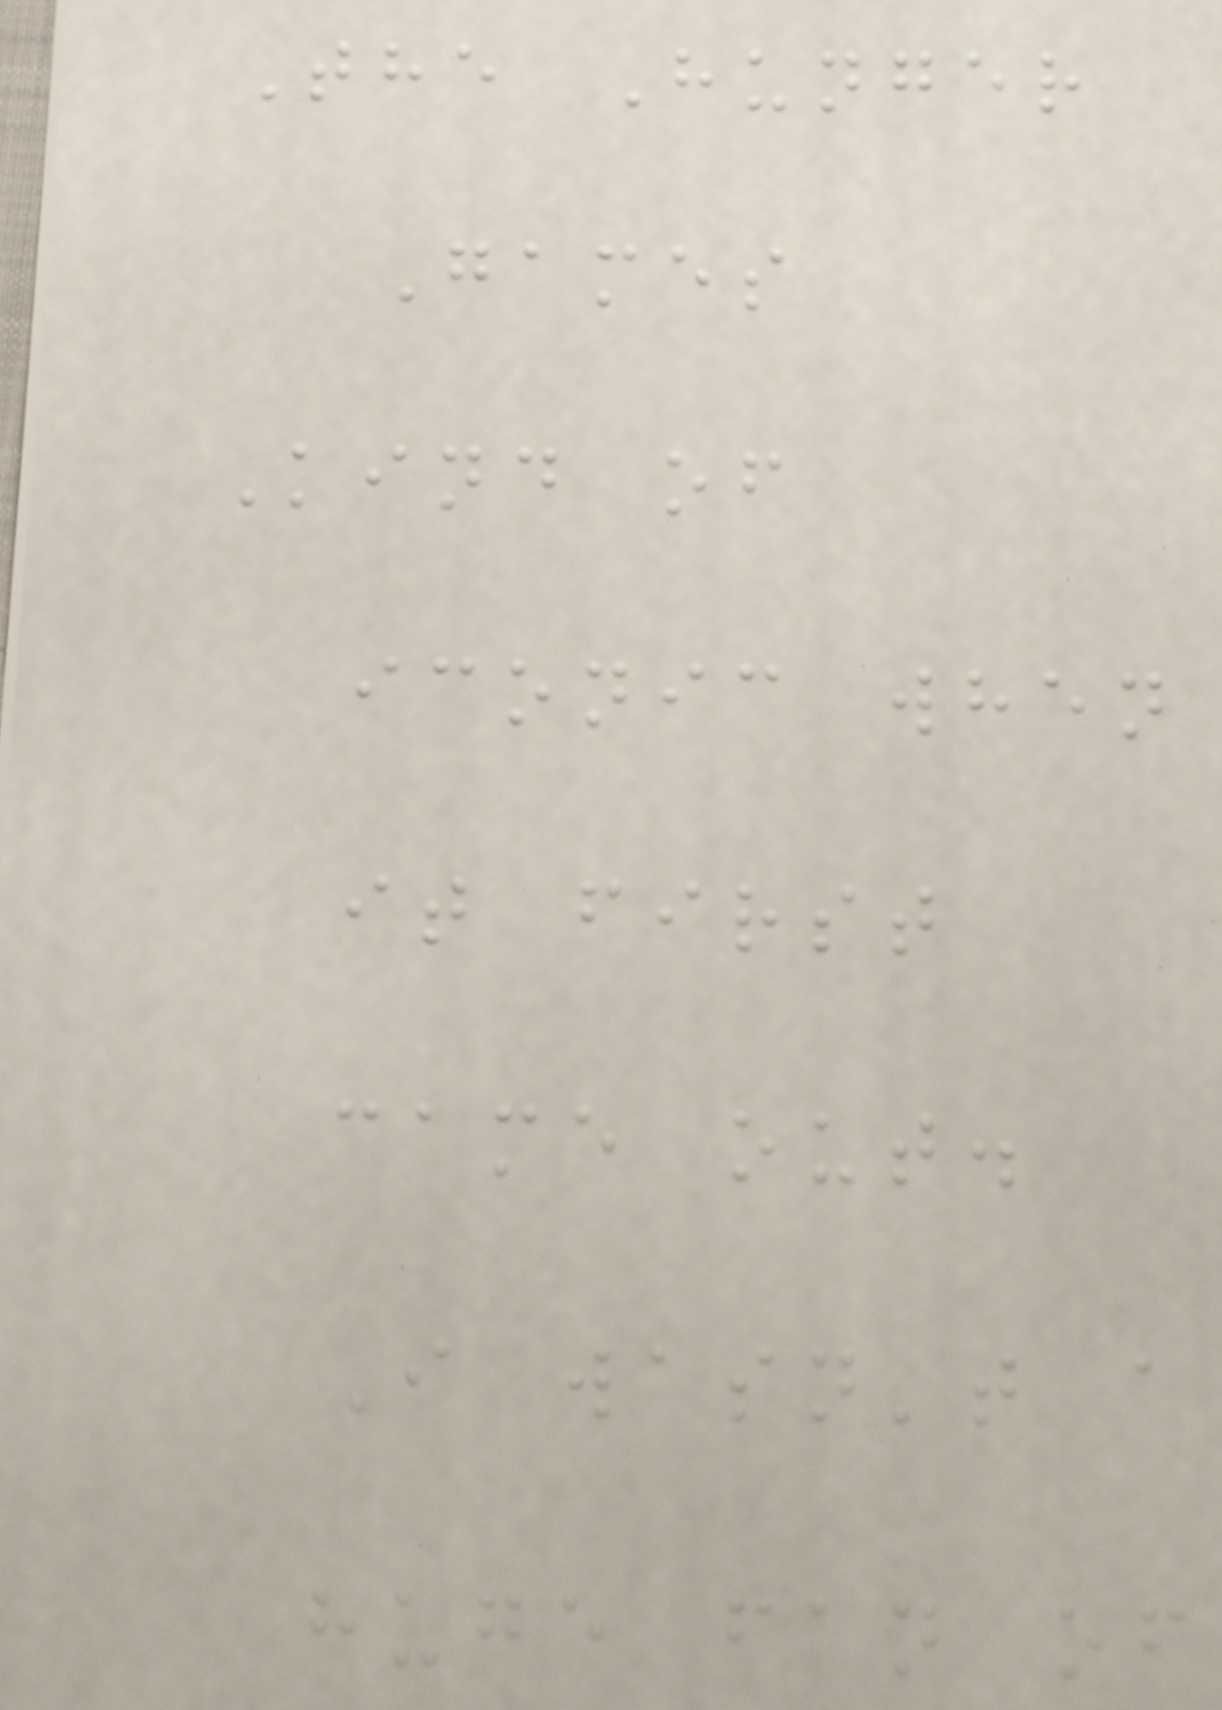The Hunger
Games
Kind of
iconic when
it first
came out.
I wasn't a
huge fan of
